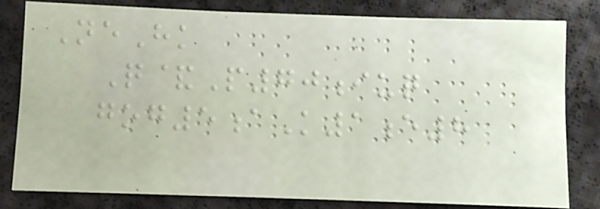NeHk
Q&P70iuq
gog5aK1e8
